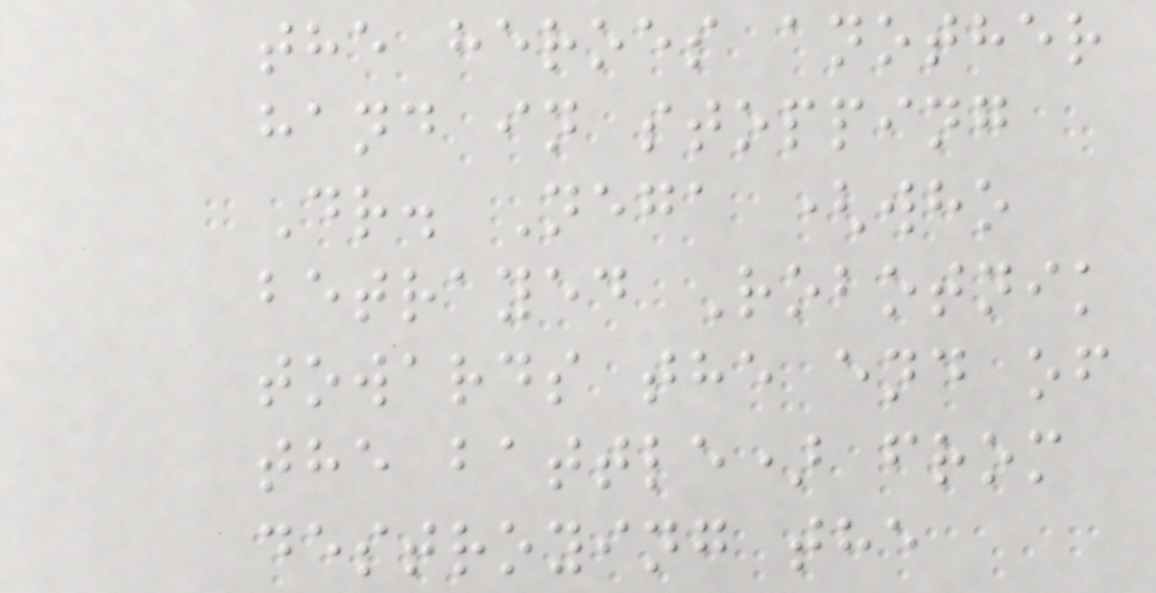the heroes another
hand in stopping
Dr. Nega (who
betrayed Robotnik
towards the end of
the battle) from
destroying the
